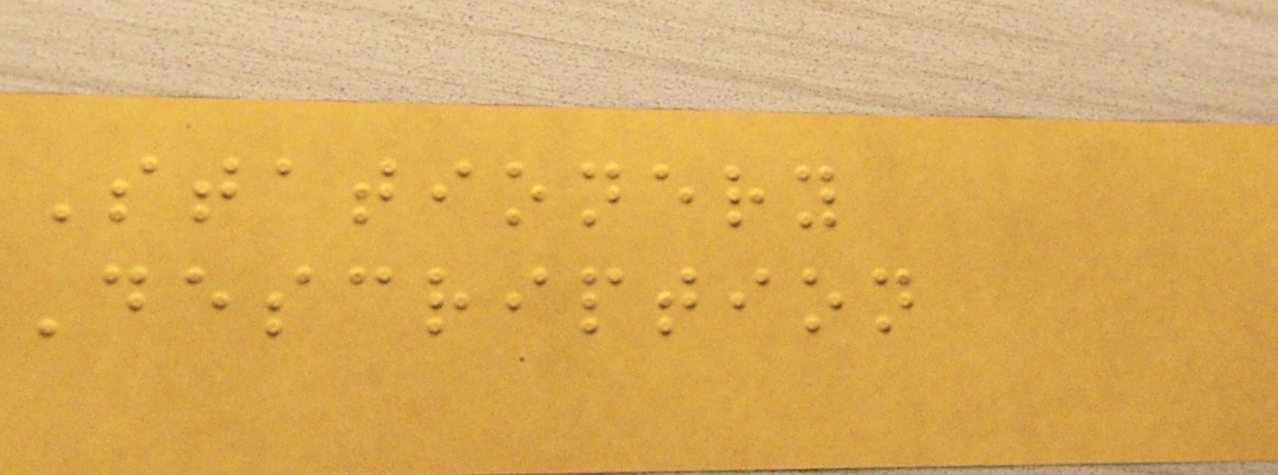Stationery
Description
